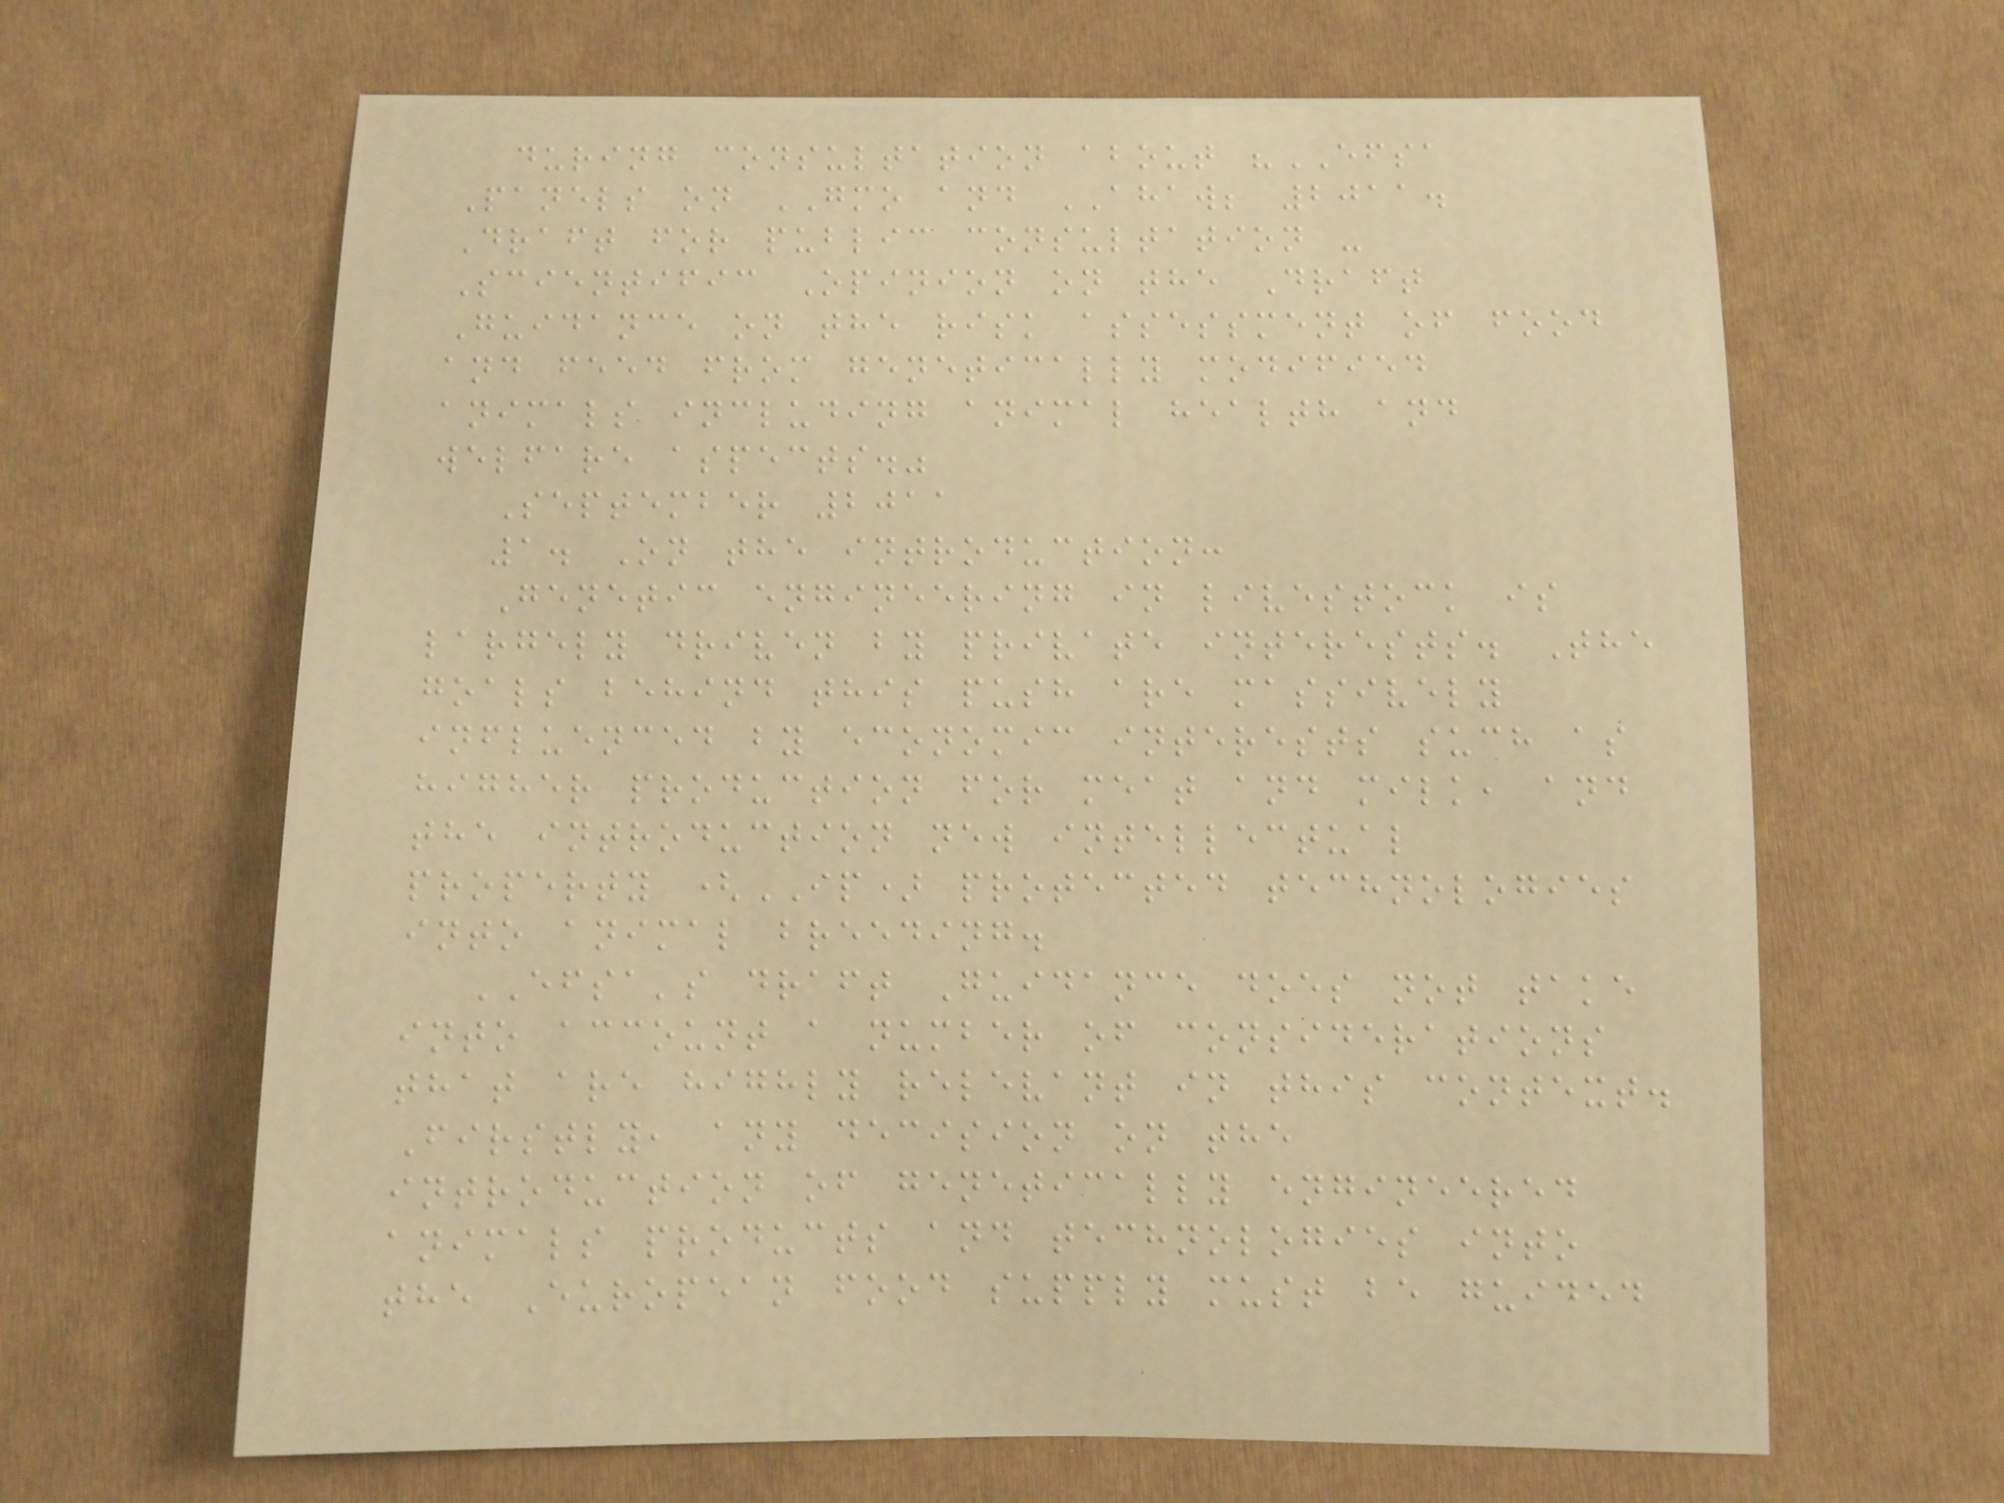during consultation about "EFSA
Panels on GMO and AHAW; 2011.
Draft for public consultation -
Scientific Opinion on the Draft
Guidance on the risk assessment of food
and feed from genetically modified
animals including animal health and
welfare aspects."
September 2011
1. On the introduction:
Genetic engineering in livestock is
largely driven by private interests. The
goals behind this push are massively
influenced by economic interests such as
higher production for meat and milk, and
the introduction new intellectual
property (IP) protected technologies
into animal breeding.
EFSA's draft Guidance does not take
into account a number of considerations
that are highly relevant in this context.
Firstly, any decision on the
introduction of genetically engineered
animals products and technologies into
the European food supply must be guided
